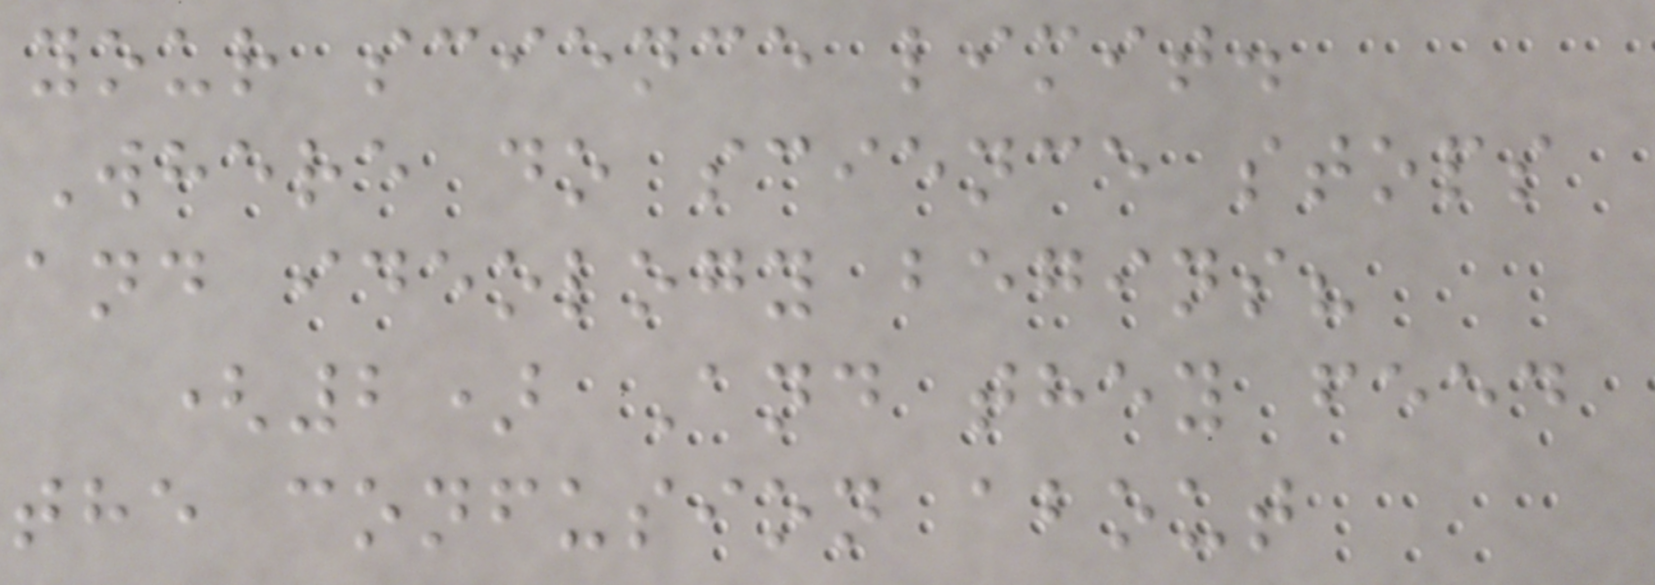your science limit.
Where do science stops
and ideology begins?
(2) And they feed
the confusion about
